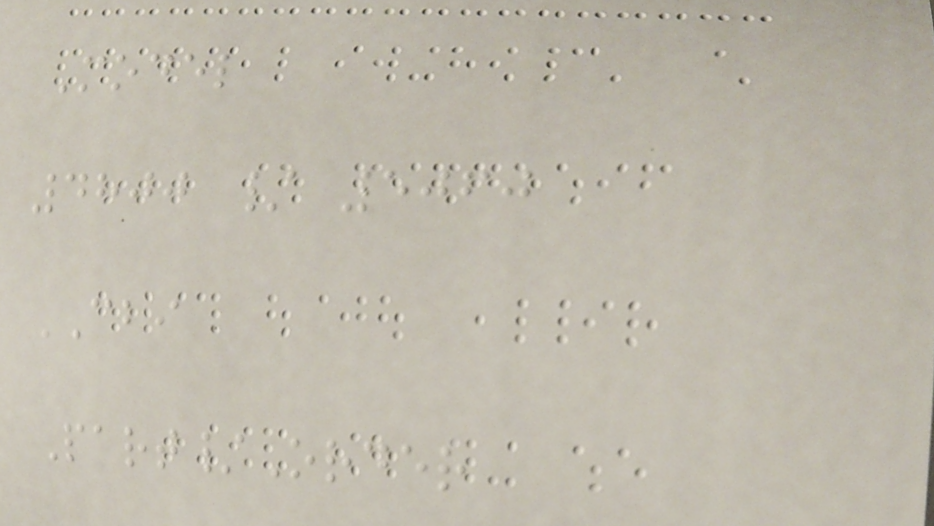Model
4800 / 5060
CBI
Part/Order
